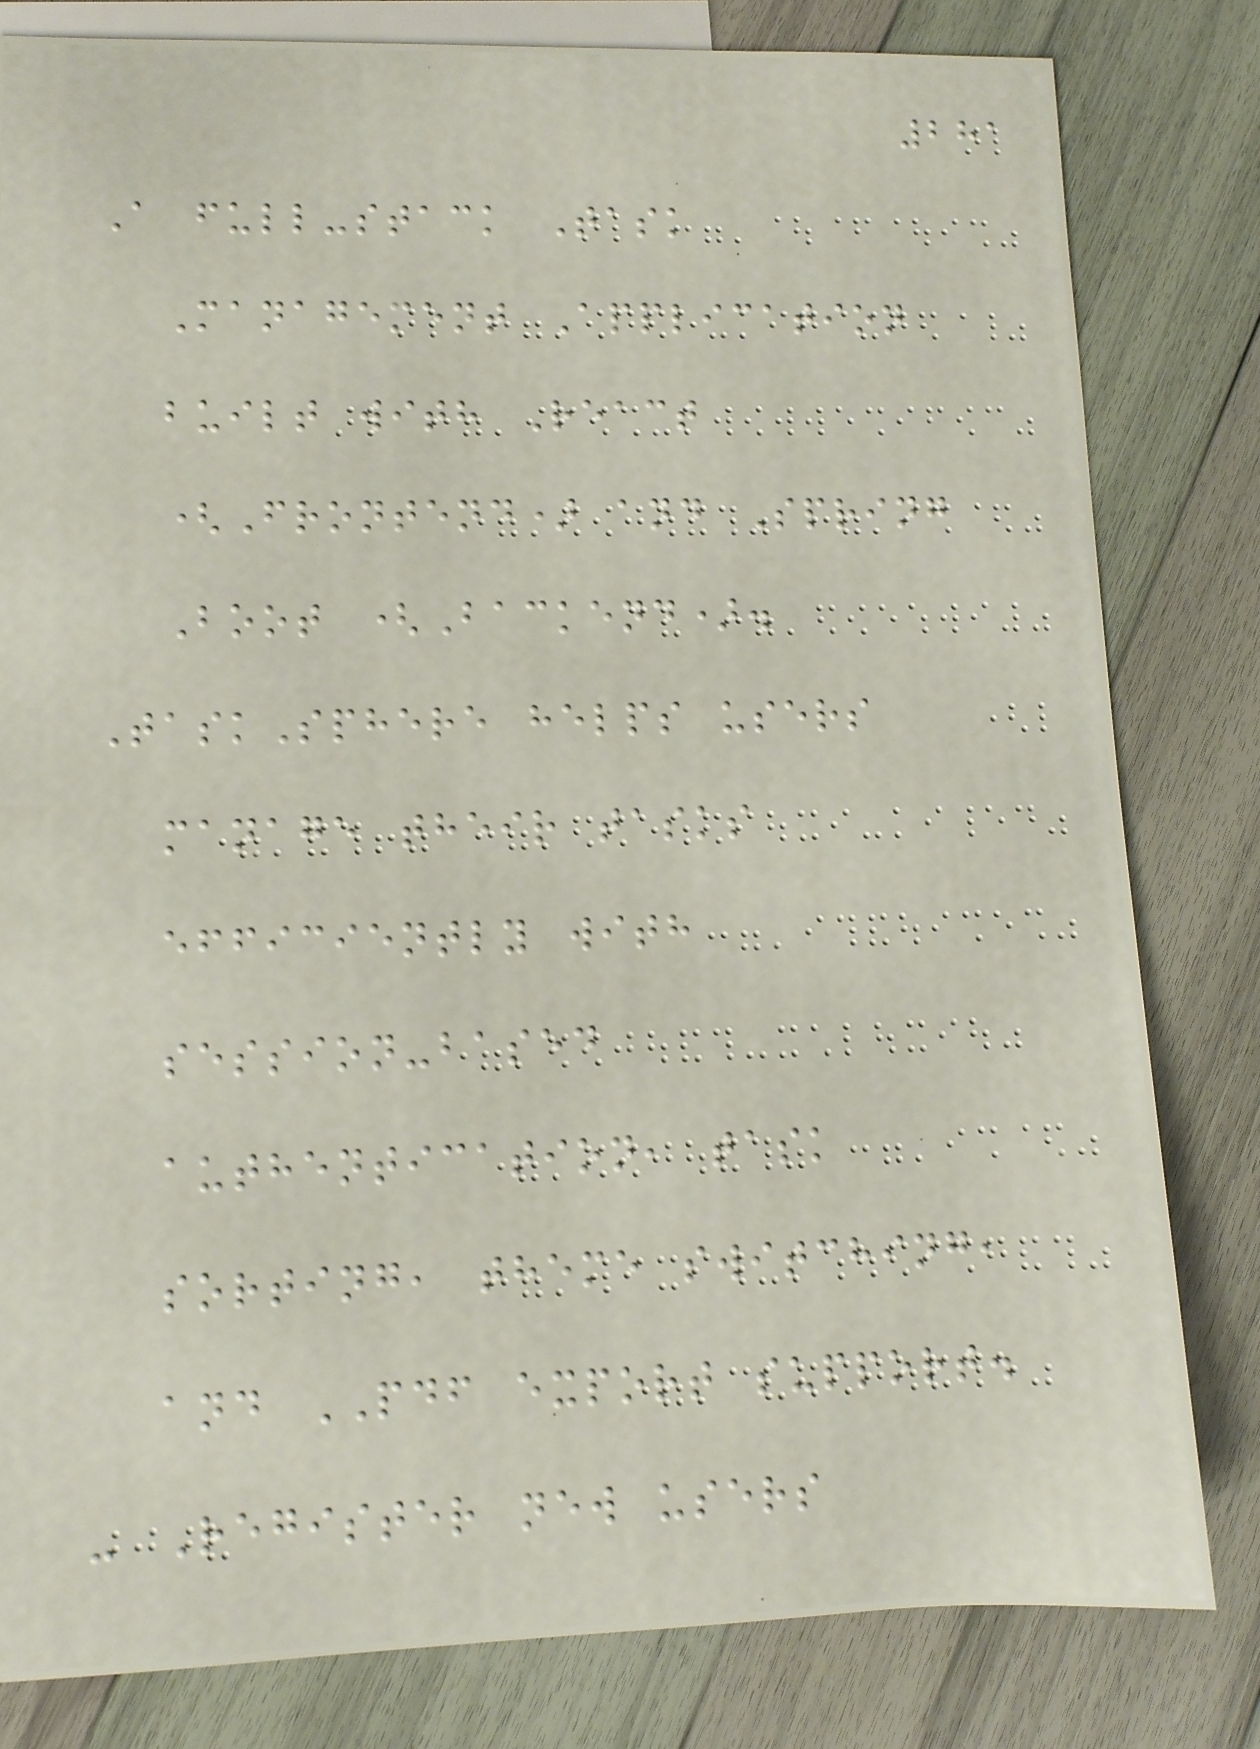281
A full-stack Task
Management Application
built with React
(Frontend) and Spring
Boot (Backend).
TaskSphere helps users
manage their tasks
efficiently with
session-based
authentication, task
sorting, theme switching,
and PDF export support.
- Register new users
